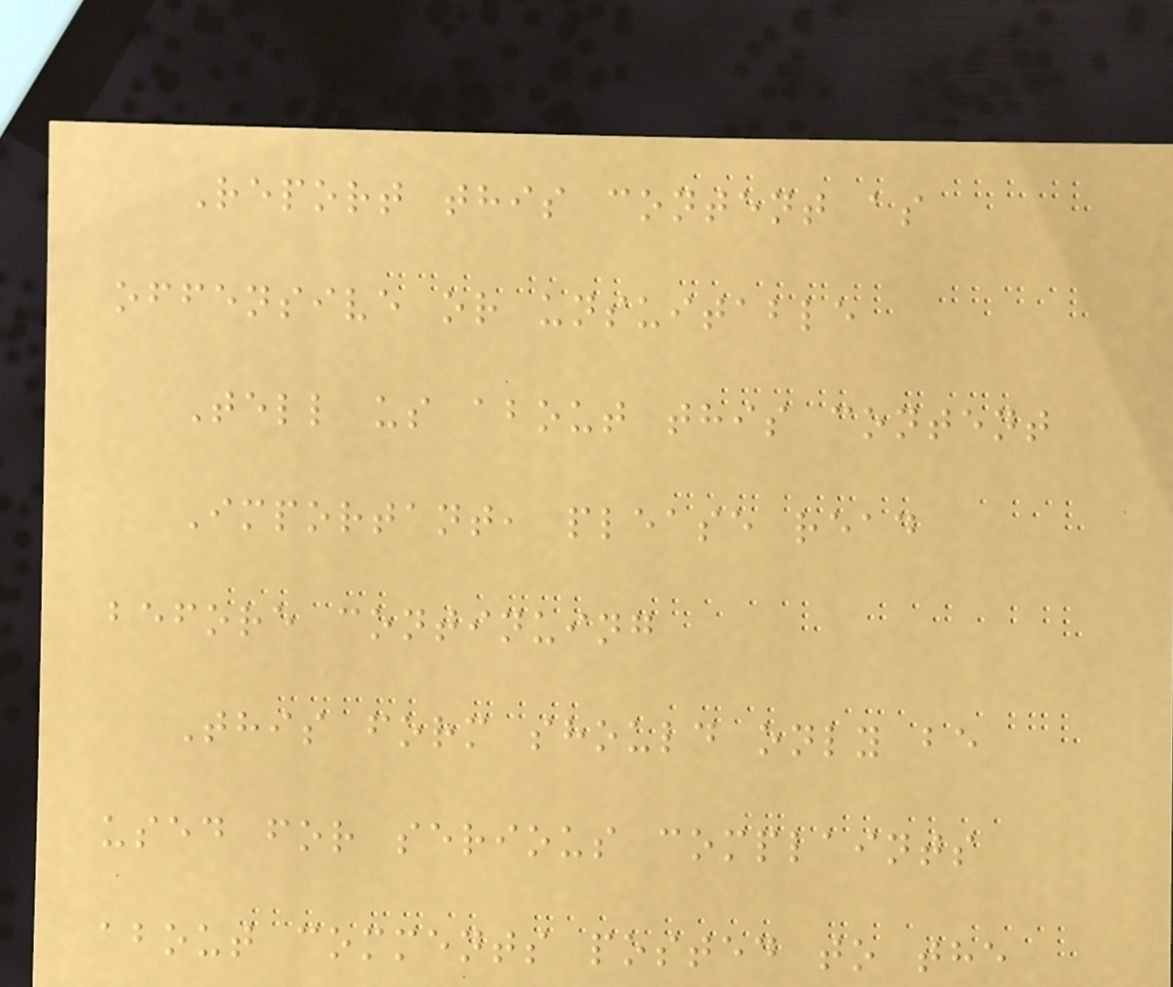Report this content as
offensive or unsuitable
Tell us about this content
Important, please read
before continuing
This form should only be
used for serious complaints
about comments posted to the
